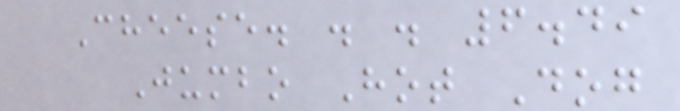Cheese. . . 6.49
Jumbo Hot Dog
